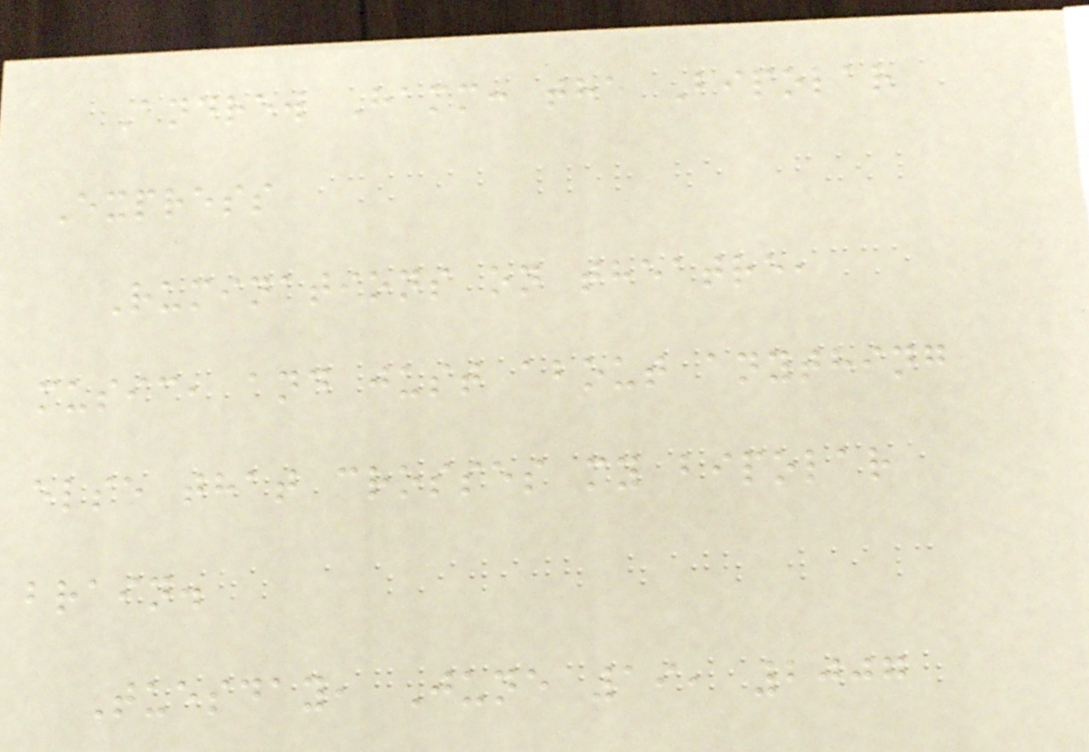Andrew Hamm: the Bipolar
Express
Ruminations on theatre,
music, and just about anything
else that crosses my bipolar
brain.
Tuesday, June 19, 2007
